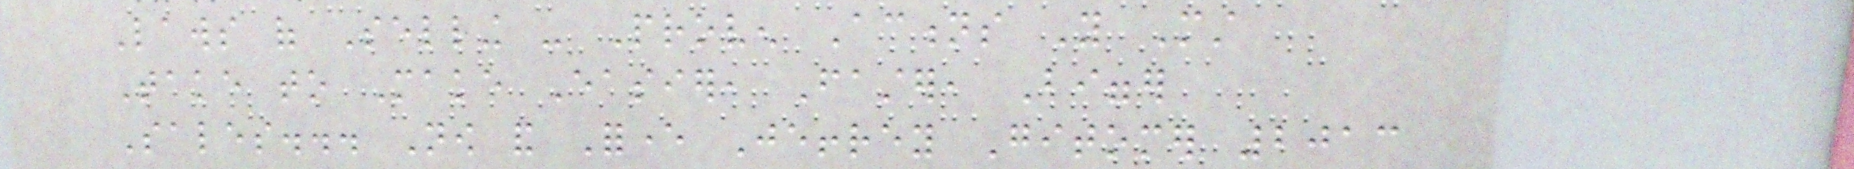Laws of Selling - Proven Actions You Must
Take to Make Easier, Faster, Bigger
Sales... Now and Forever Jeffrey Gitomer 2013
